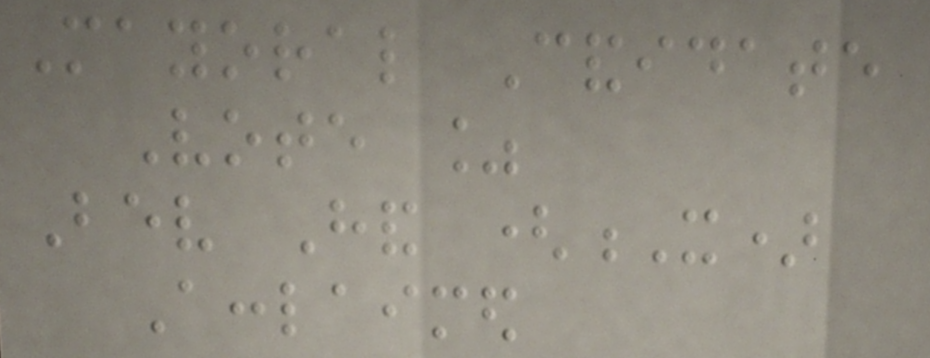Mayoral Candidate
Vote %
Bev Hand (X)
Acclaimed
